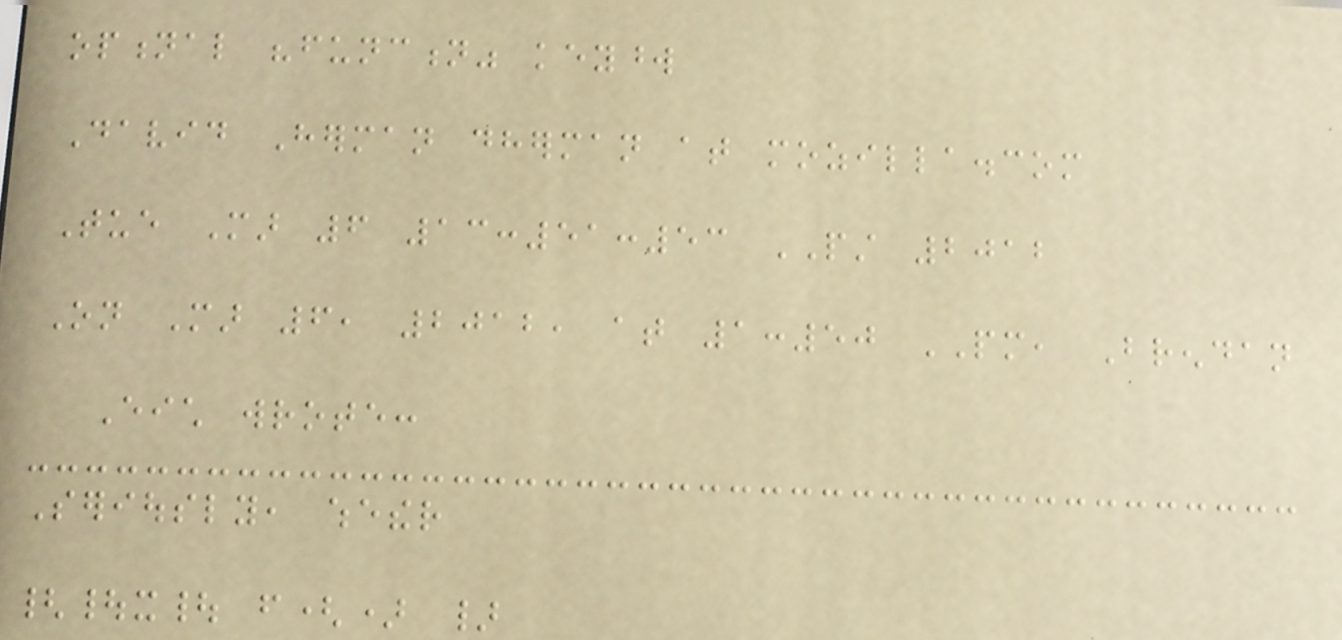optional "function" keyword
David Herman dherman at mozilla.com
Tue Mar 6 13:51:53 PST 2012
On Mar 6, 2012, at 1:50 PM, Brendan
Eich wrote:
Seriously, whether
{|x| f() }
